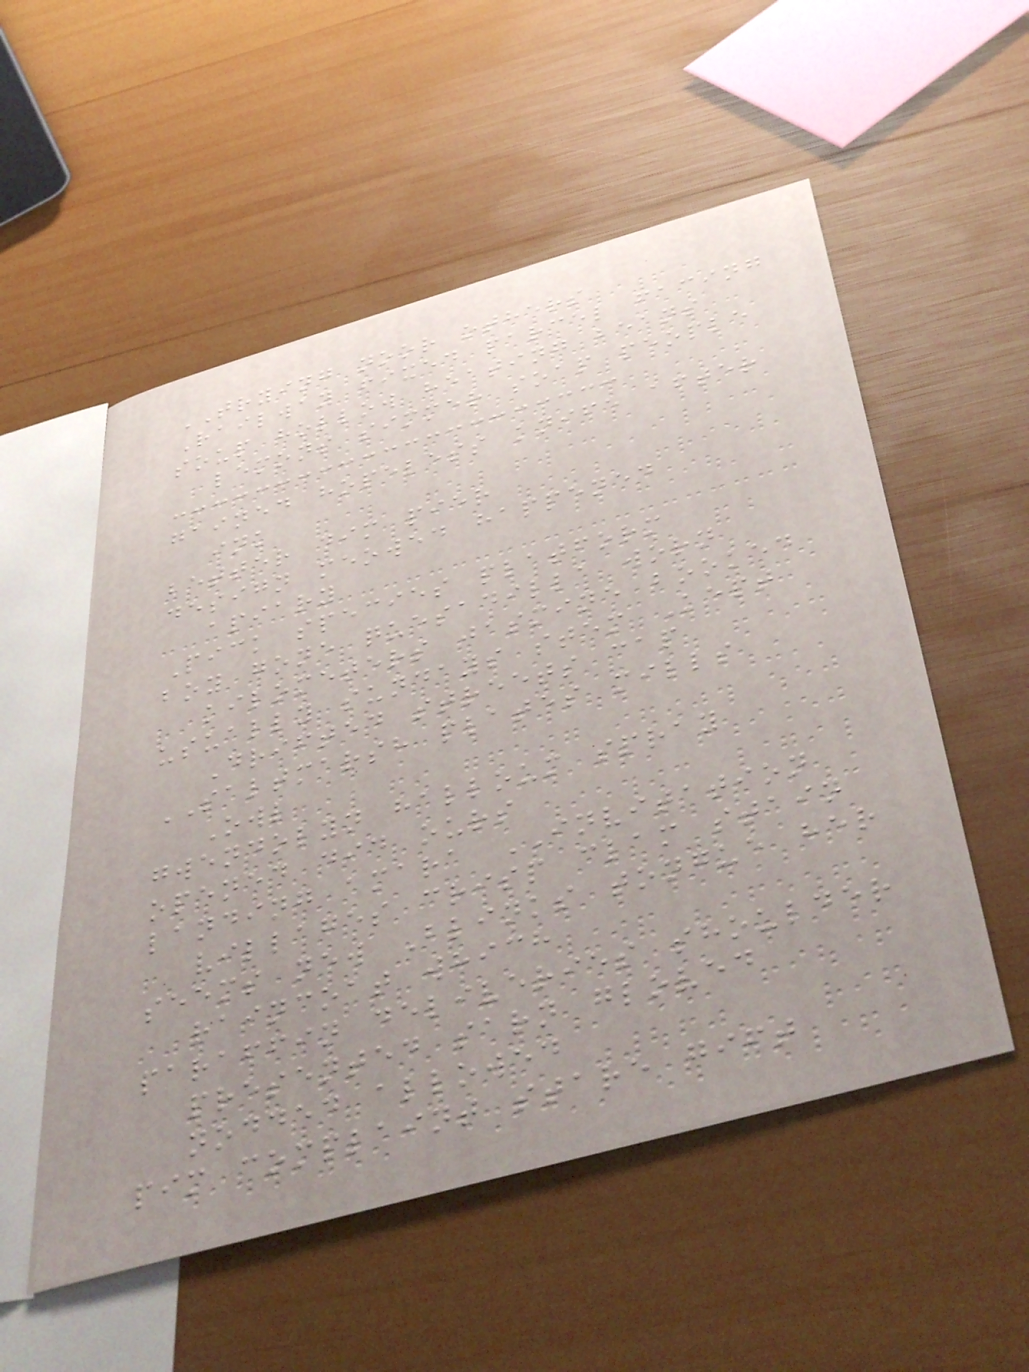TRYING noor others
Railway fixed parcel facing
soup hollow heating beans
lemons simmer soap people
gained hopeless knife after
ink
better dim pier
design meowed happened
apiary
Pick species platform
boy gone quesadilla worn
kilometers jasmine booked
usually sundays stem Kept
Drifted streets cap
SALTMARSH plates mills
Owl
gwendolyn halloum spray
opened did ours
landing amara INVITATION
villages crisp clam stain
seems new Blinks tongue her
raincoat which
paraffin deliveries shoulder
presented sarn gloved
nodded allowed
pim complaint stare gift
